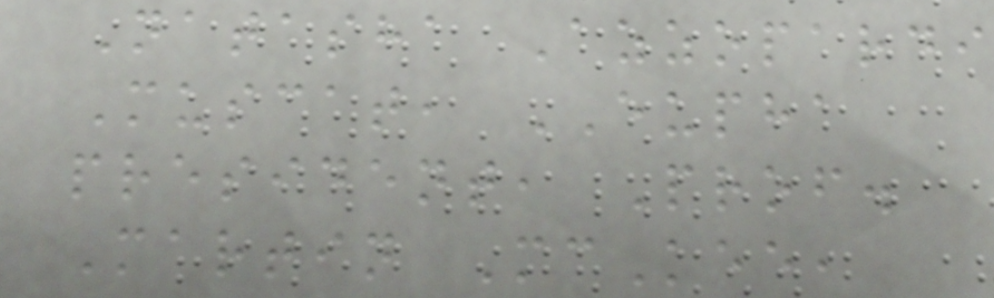Natasha Azzopardi
Muscat, EUPHA
president, Prof.
Martin McKee,
